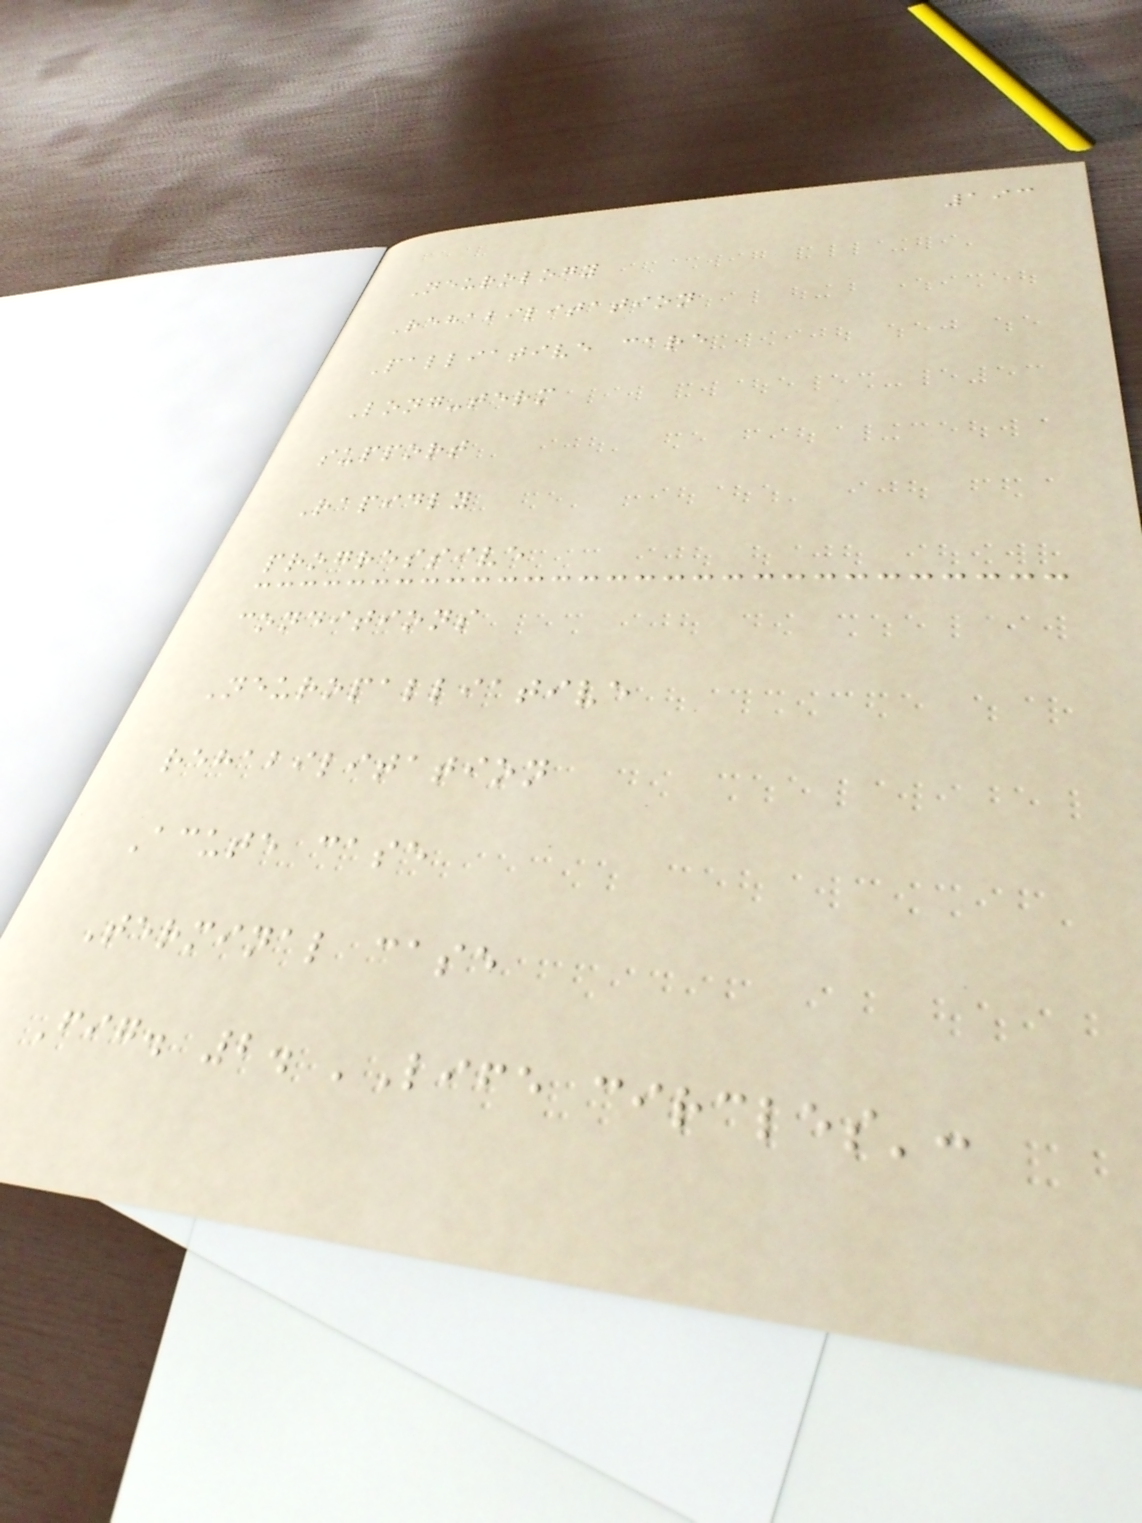193
Neurology
Rehabilitation
Palliative care
Long-term
support
Rapidly
progressive
conditions
Neuropalliative
rehabilitation
Acute case
Terminal case
Fig. 2. 'Life circles':
